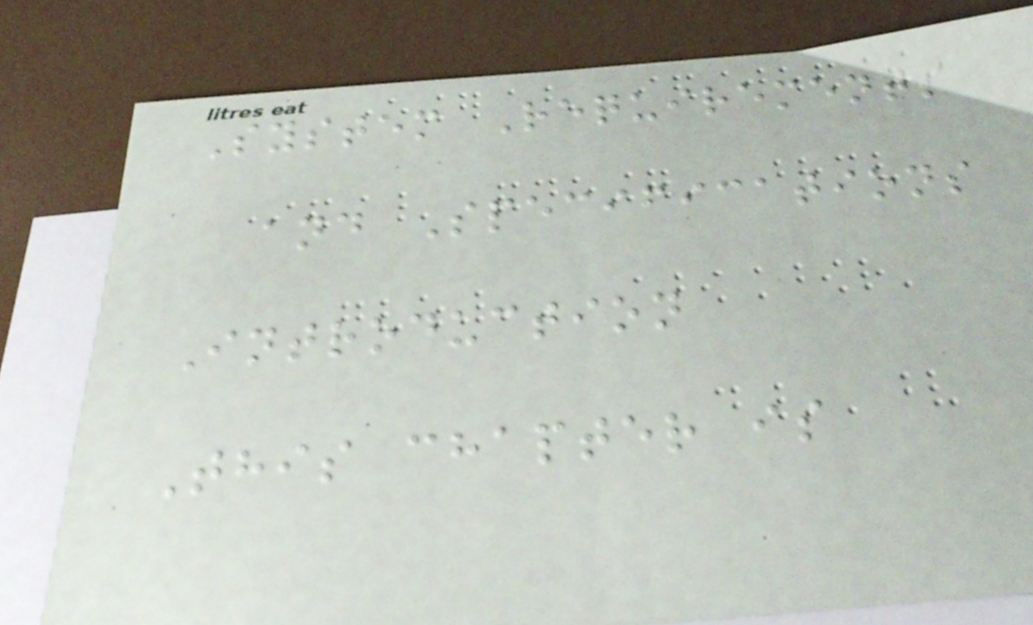System Requirements
and Specifications
Introduction
This chapter is
